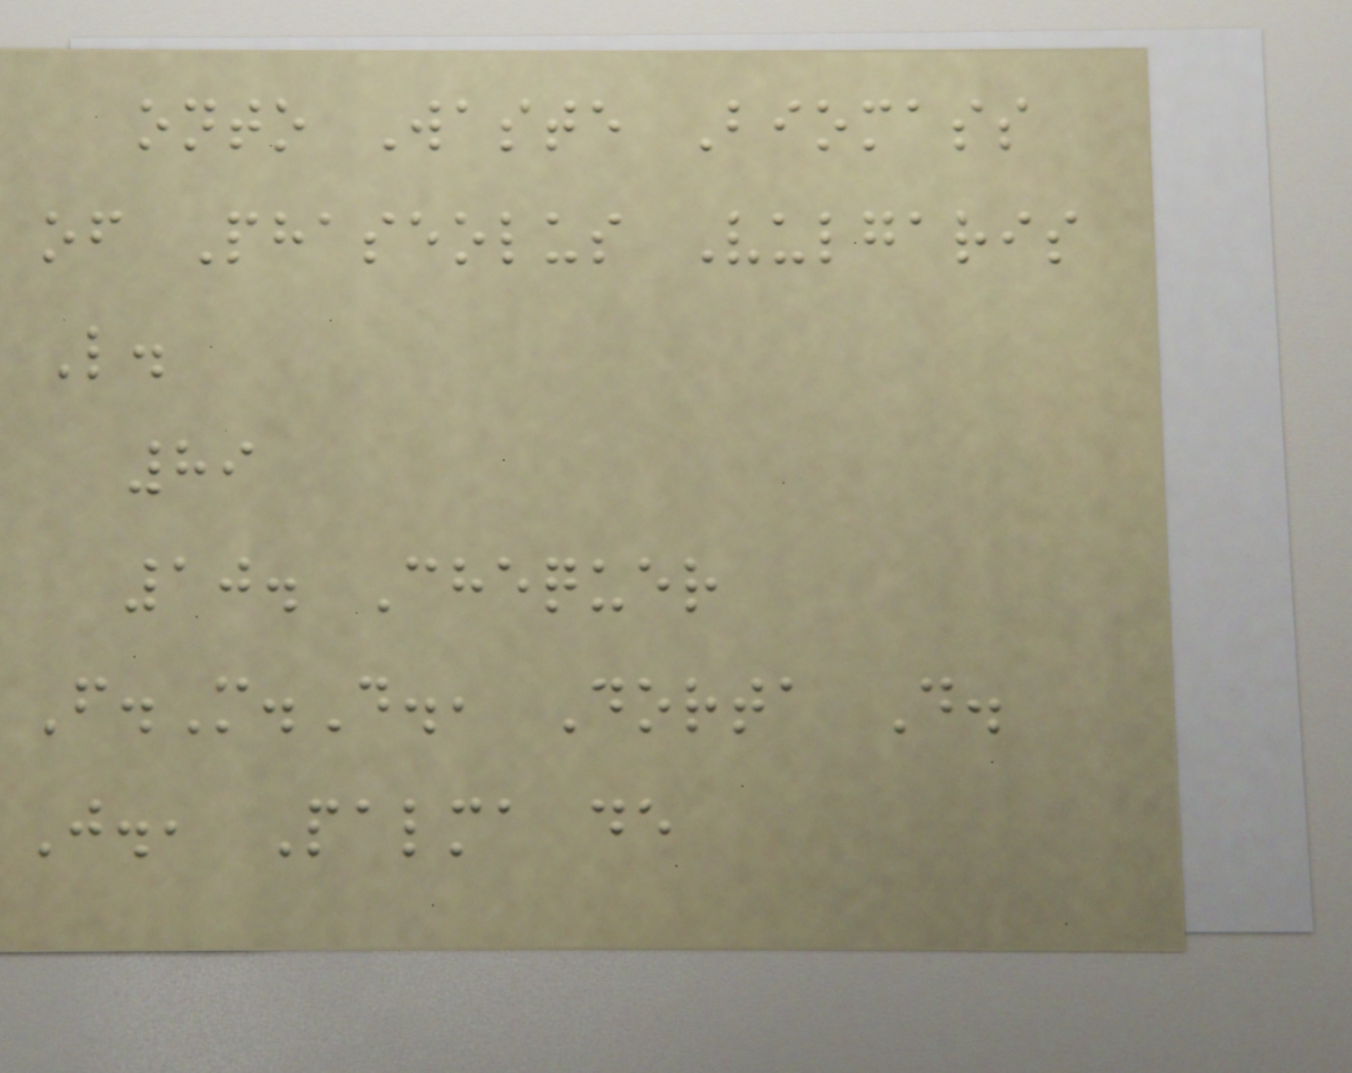onto Waste Biomass
of Phaseolus Vulgaris
L.
89
10. Chequer
F.M.D., Dorta D.
J., Palma de
